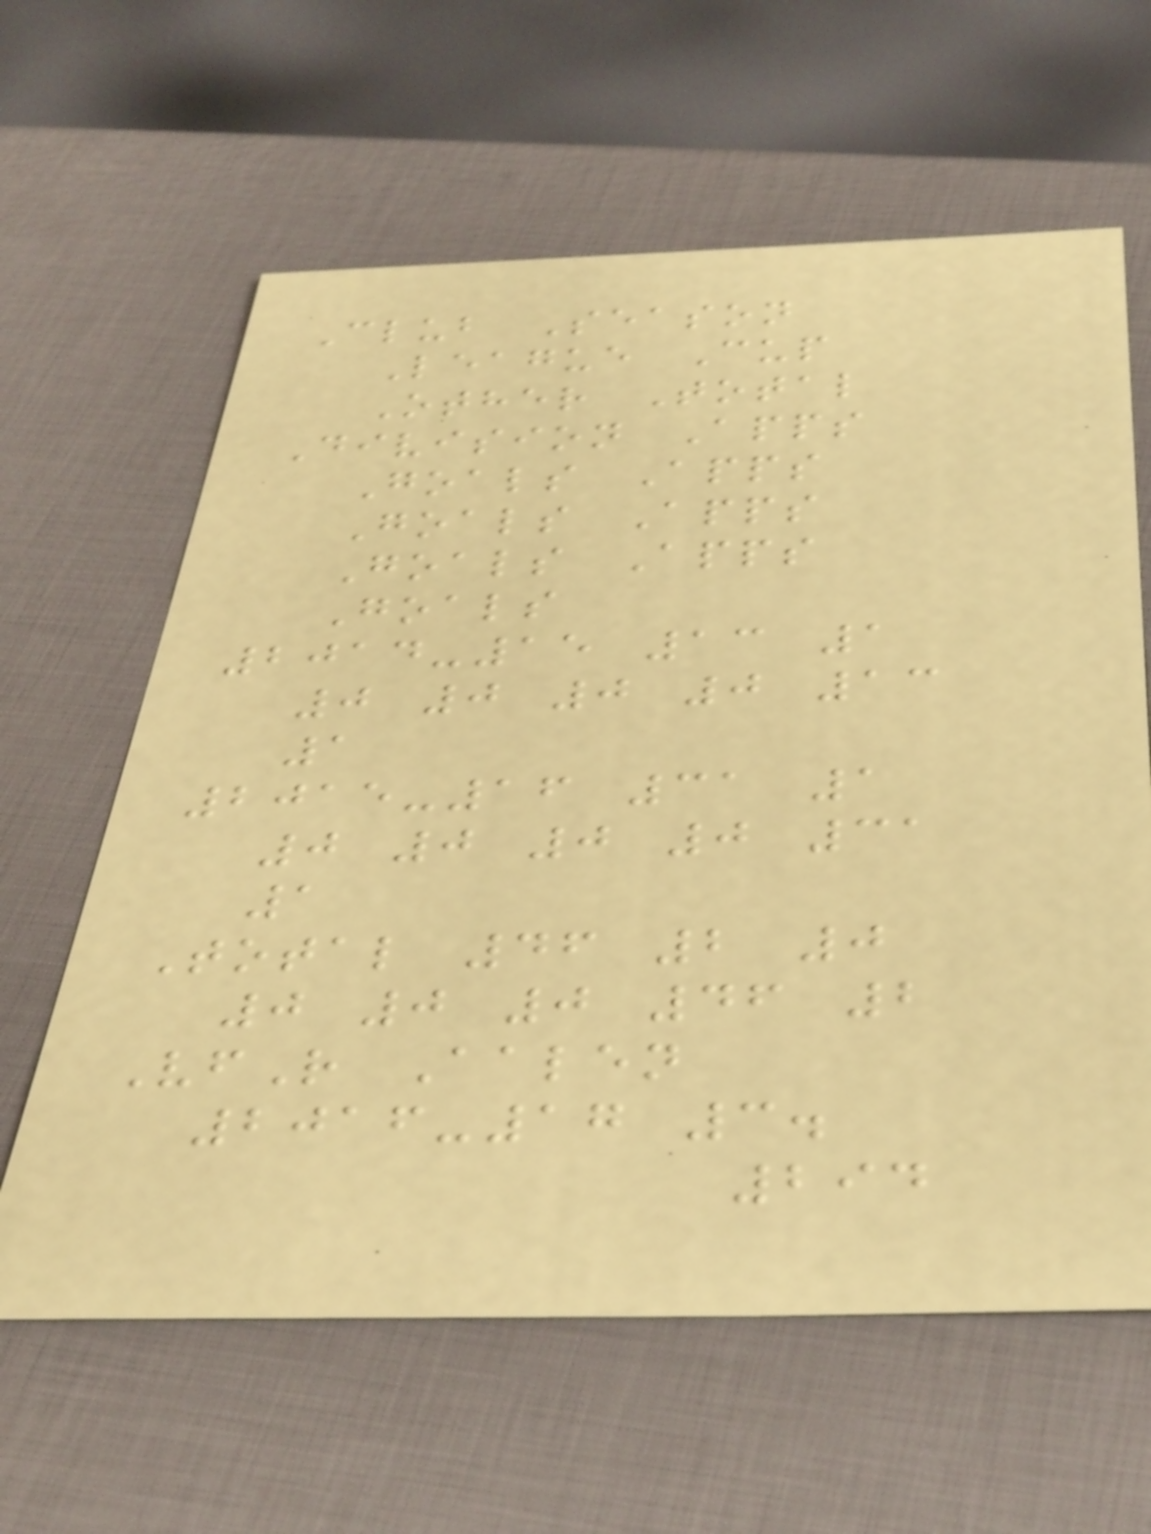Club Season
League Cup
Other Total
Division Apps
Goals Apps
Goals Apps
Goals Apps
Goals
2014-15 13 1
0 0 0 0 13
1
2015-16 31 1
0 0 0 0 31
1
Total 46 2 0
0 0 0 46 2
VfR Aalen
2016-17 3.
294
